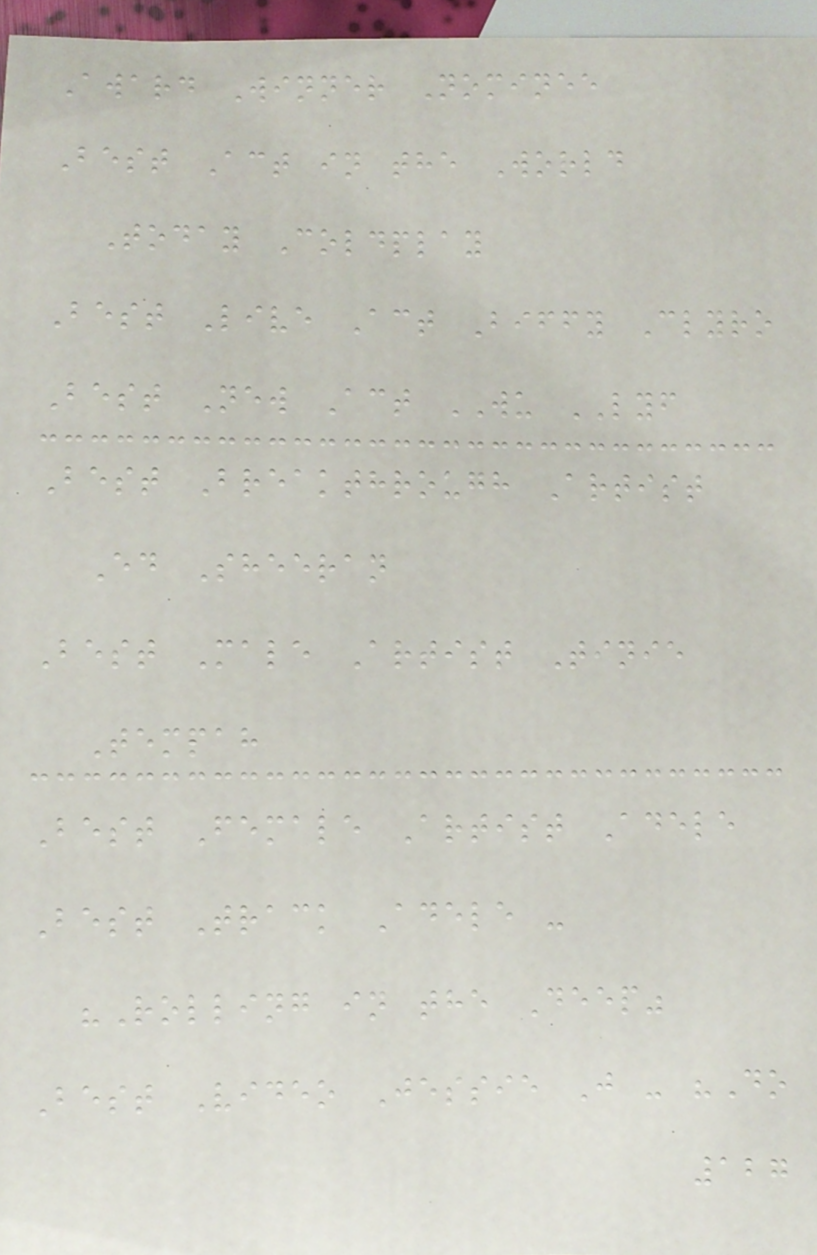Award Winner Nominee
Best Act in the World
Today Coldplay
Best Live Act Biffy Clyro
Best New Act WU LYF
Best Breakthrough Artist
Ed Sheeran
Best Male Artist Tinie
Tempah
Best Female Artist Adele
Best Track Adele -
"Rolling in the Deep"
Best Video Jessie J - "Do
127
